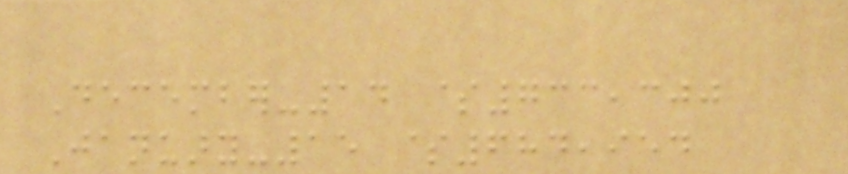December-14 $733,300
January-15 $684,954
